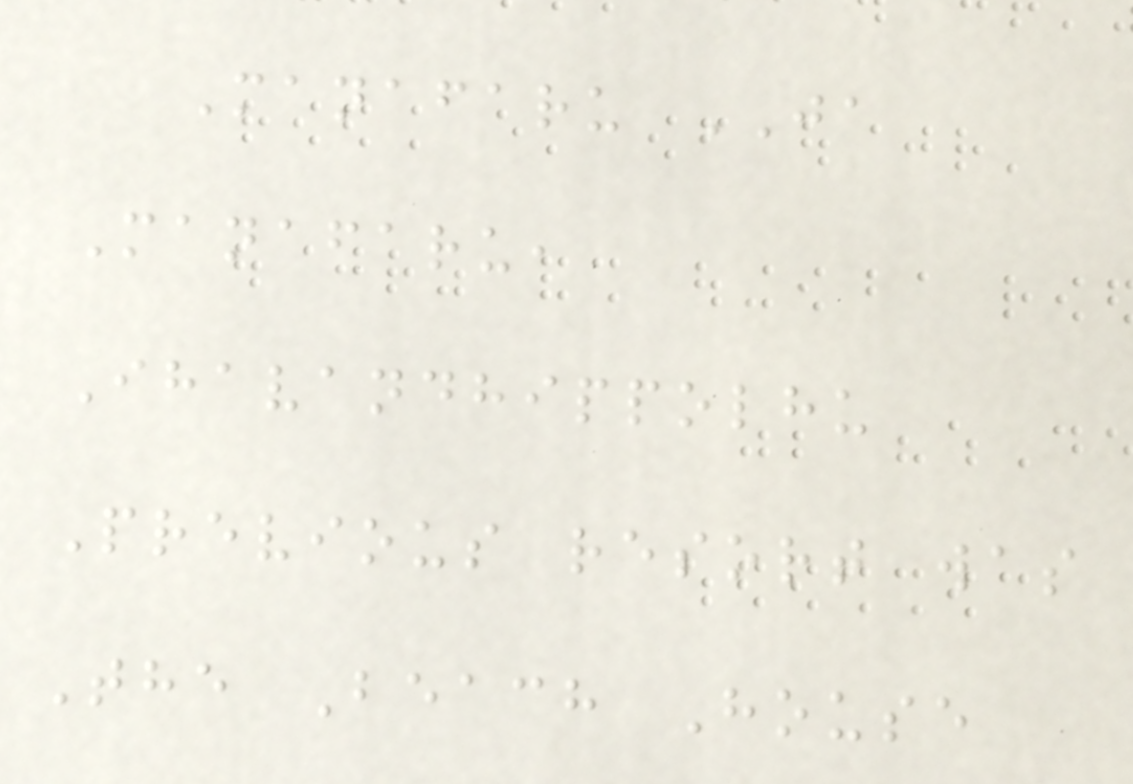Manafaru JA
Manafaru,
Ihavandhippolhu
Previous resort was
The Beach House
